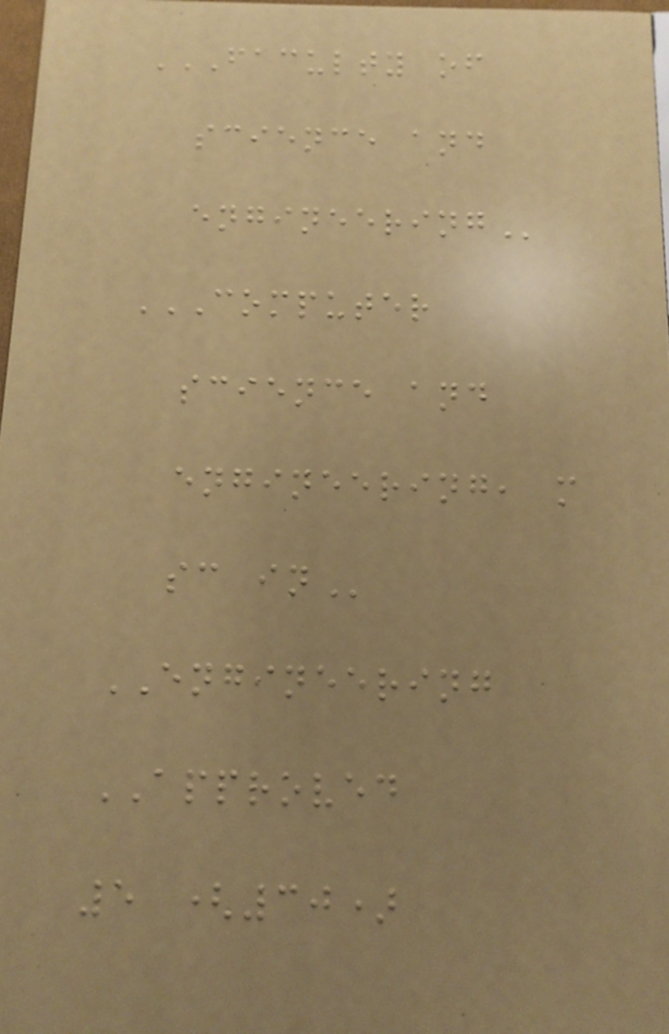FACULTY OF
SCIENCE AND
ENGINEERING
COMPUTER
SCIENCE AND
ENGINEERING, M
SC IN
ENGINEERING
APPROVED
5 (30)
